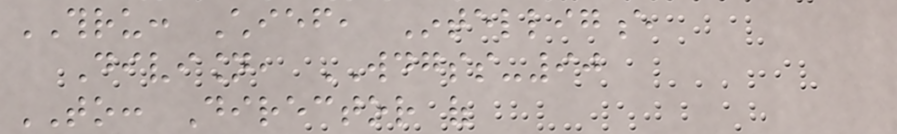THRU: Chief, Intelligence
Division, WDGSS-90
TO: Director of
